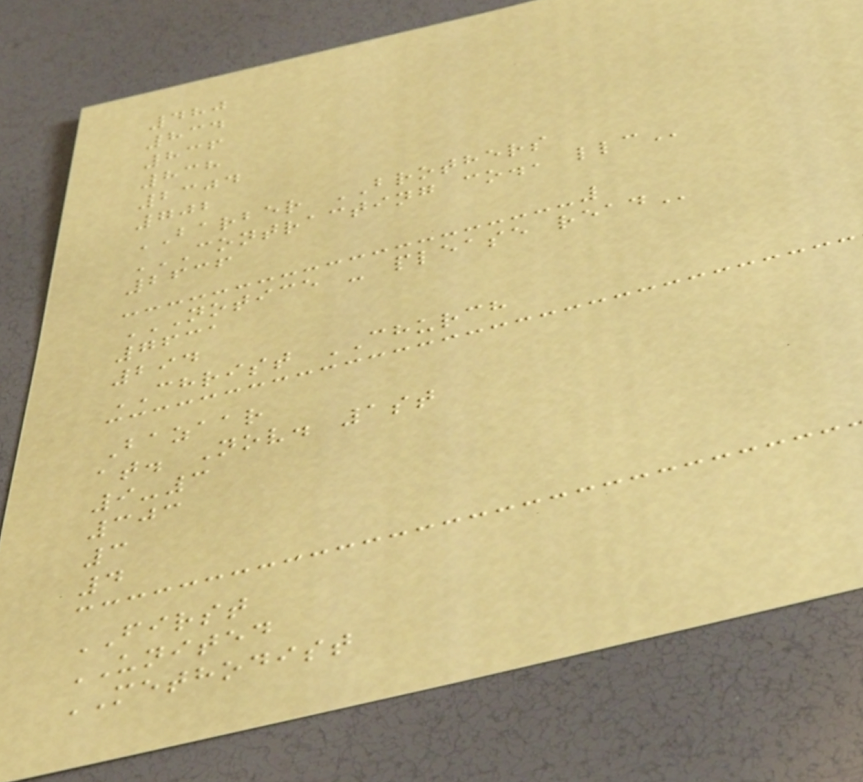480
834
836
838
2304
702
BARBER BROTHERS
CONTRACTING CO., LLC
2636
NOTICE - PLEASE READ
7631
294
CHRIST CHURCH
Bazaar
at. Nov. 1st
9-3
303
3
4
FIRST
UNITED
METHODIST
